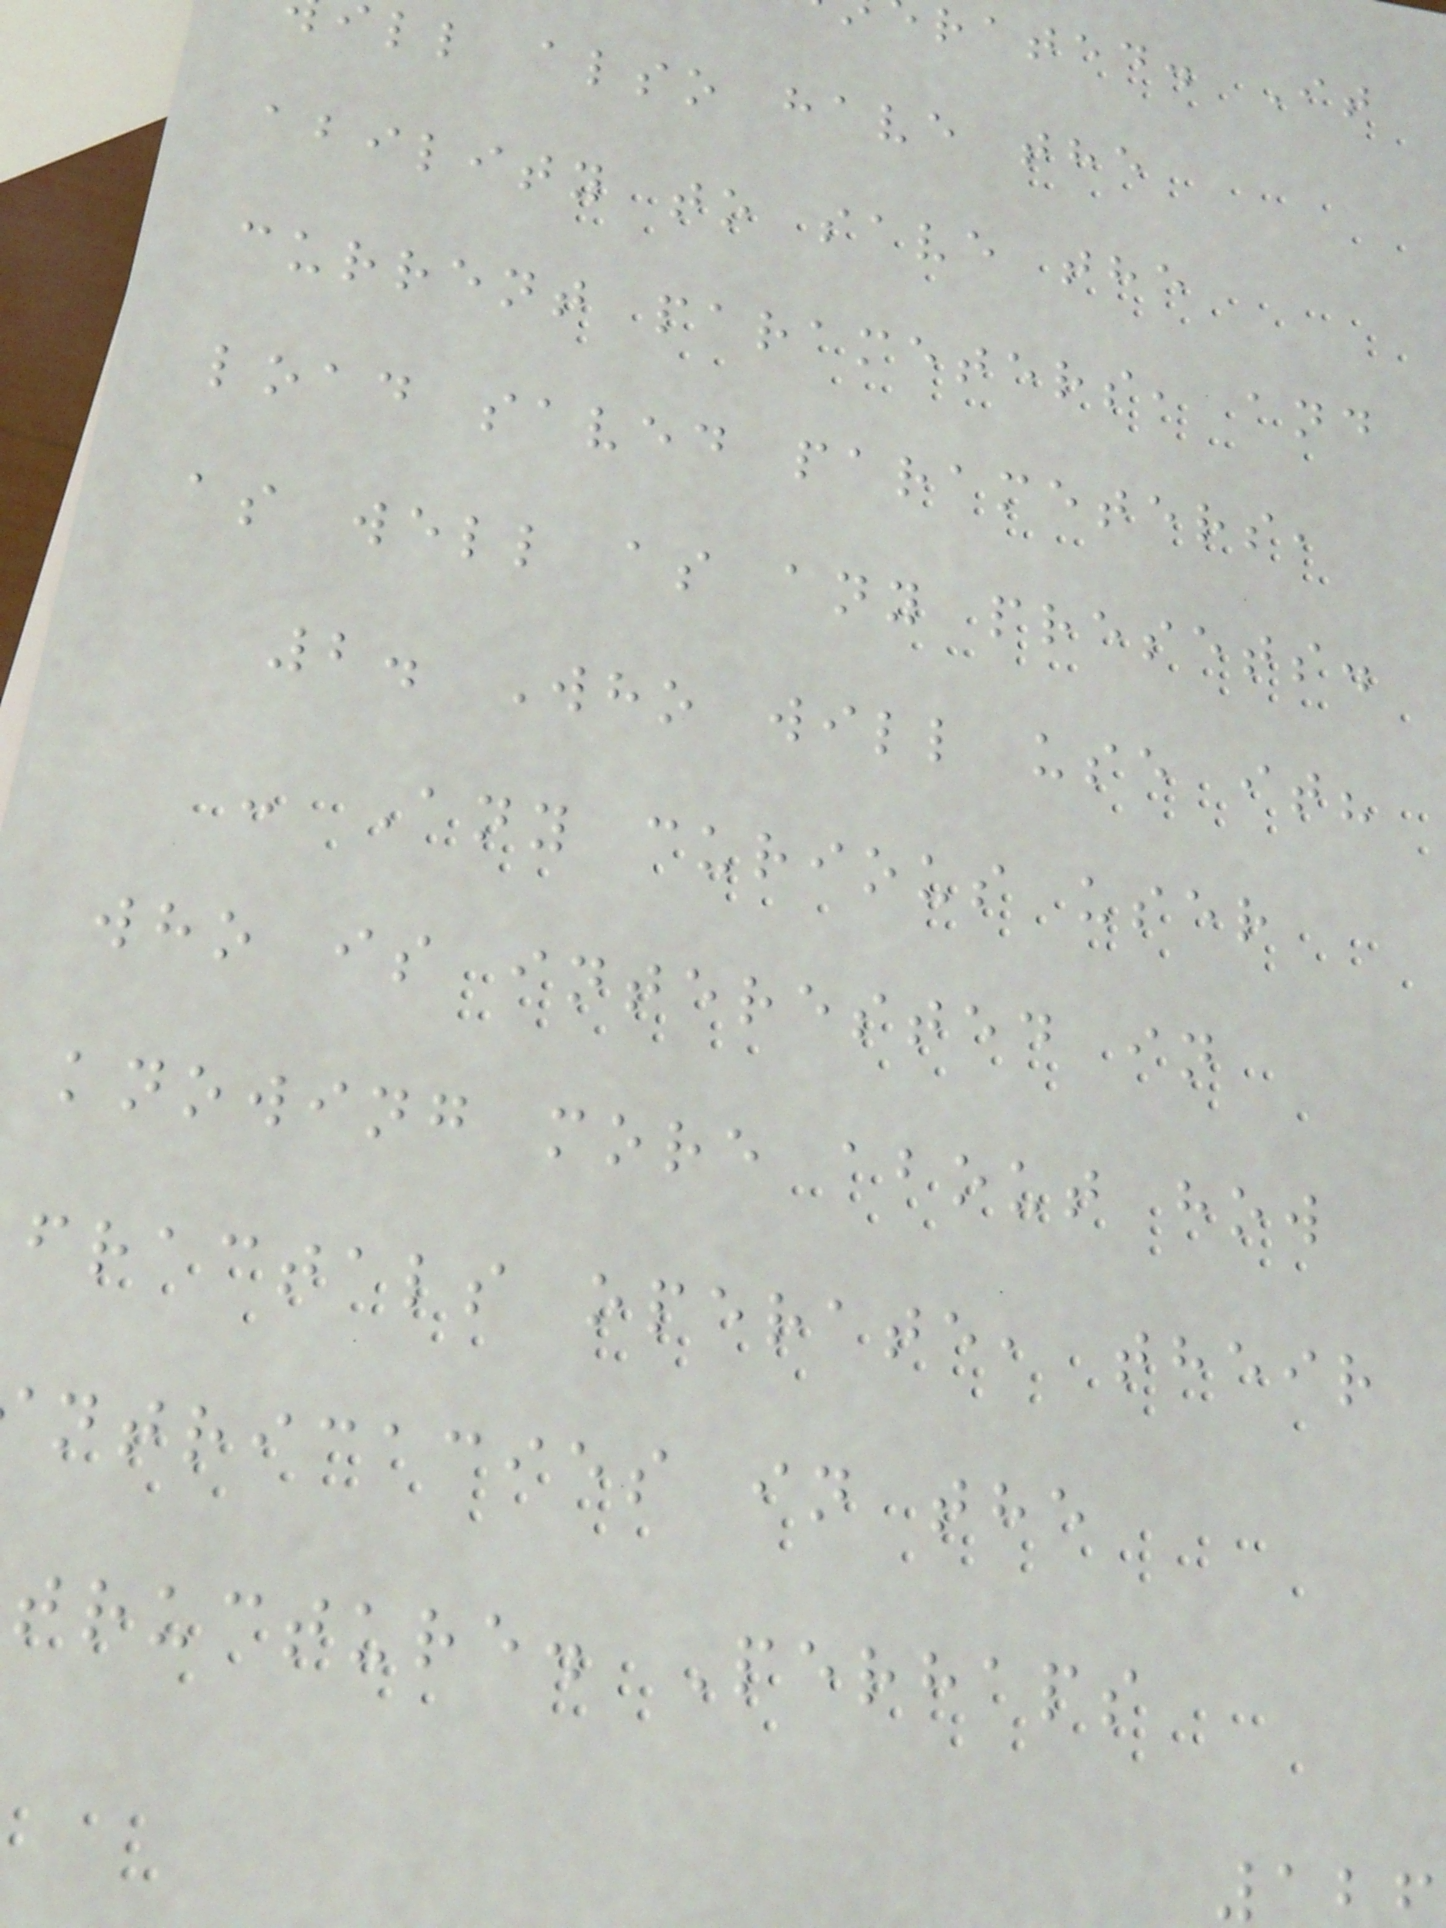rated. It
ll also have the
ability to save the
current parameters, and
load saved parameters,
as well as any presets.
2. Who will use it?
- Any curious user
who is interested in
knowing more about how
fractals operate, their
ntricacies in the
tructure. Perhaps
